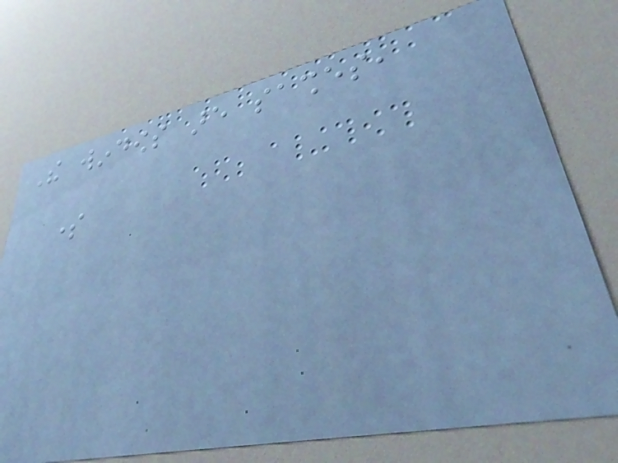The windows are sashes,
some
